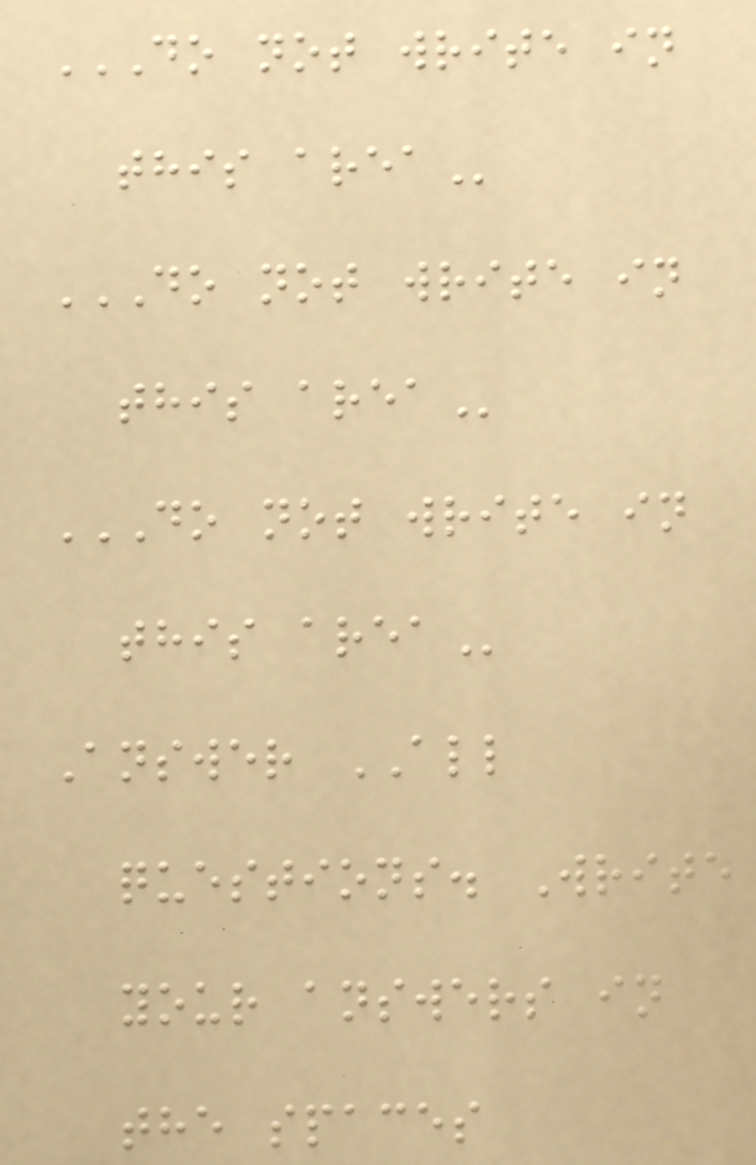DO NOT WRITE IN
THIS AREA
DO NOT WRITE IN
THIS AREA
DO NOT WRITE IN
THIS AREA
Answer ALL
questions. Write
your answers in
the spaces
